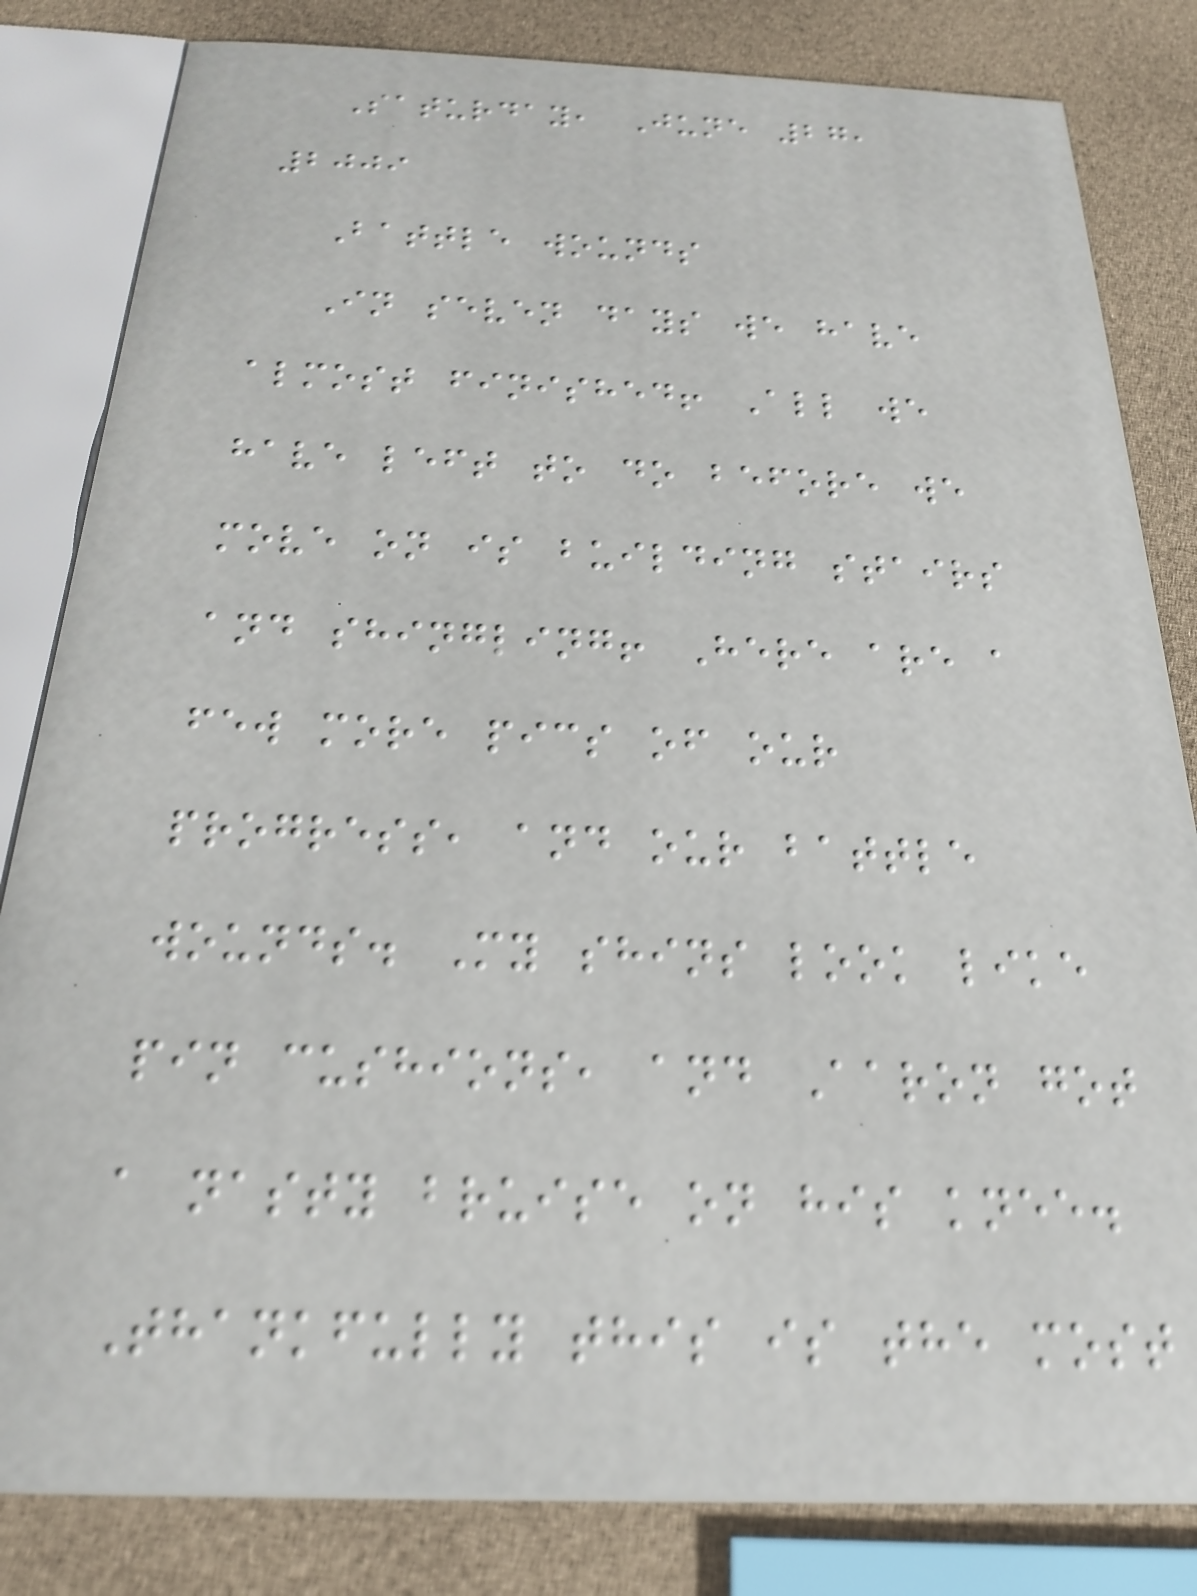Saturday, June 27,
2009
Battle wounds
In seven days we have
almost finished! All we
have left to do before we
move on is building stairs
and shingling! Here are a
few more pics of our
progress, and our battle
wounds. My shins look like
pin cushions, and Aaron got
a nasty bruise on his knee.
Thankfully this is the most
